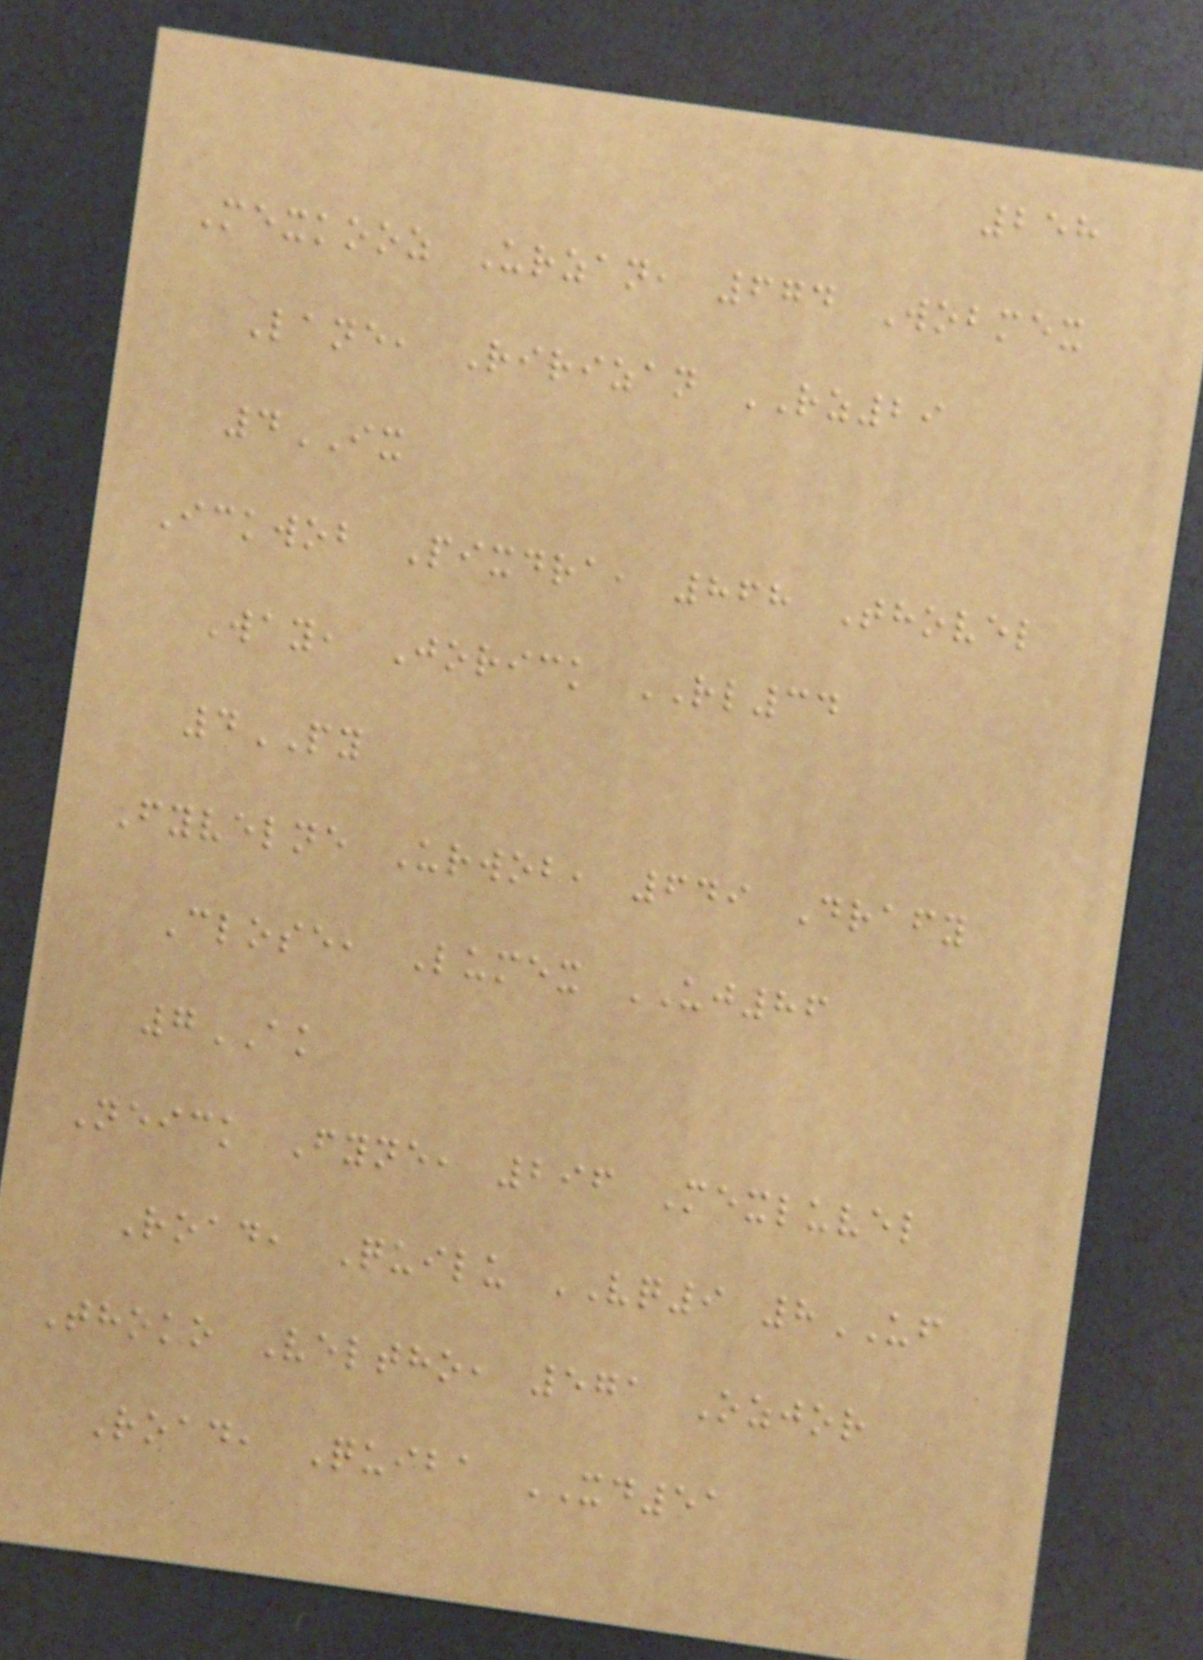258
Mexkooz Urzan, 674 Wobmex
Lane, Ririzan RZ29
4IX
Ickwob Pixdra, 868 Thovel
Way, Jorick RL34
4PY
Fyvelne Urwob, 649 Drafy
Close, Lumex UJ86
7AK
Neick Fyne, 296 Mexluvel
Road, Quilu VQ9 8UF
Thoko Veltho, 571 Ozjor
Road, Quiba XD51
